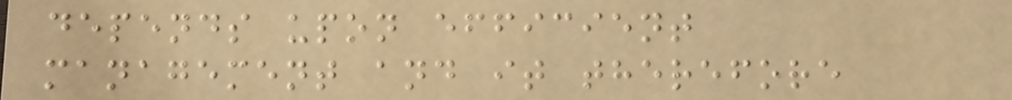depends upon efficient
management and it therefore
